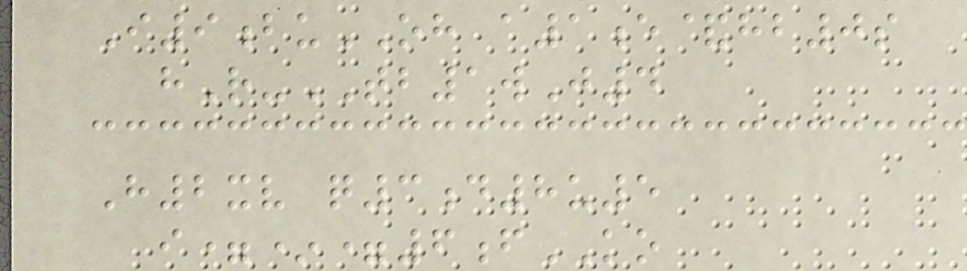I9buOH a1e&hb0s
hR-TB1wJ4
H2xv q3d8u5
i=*=6fKO
